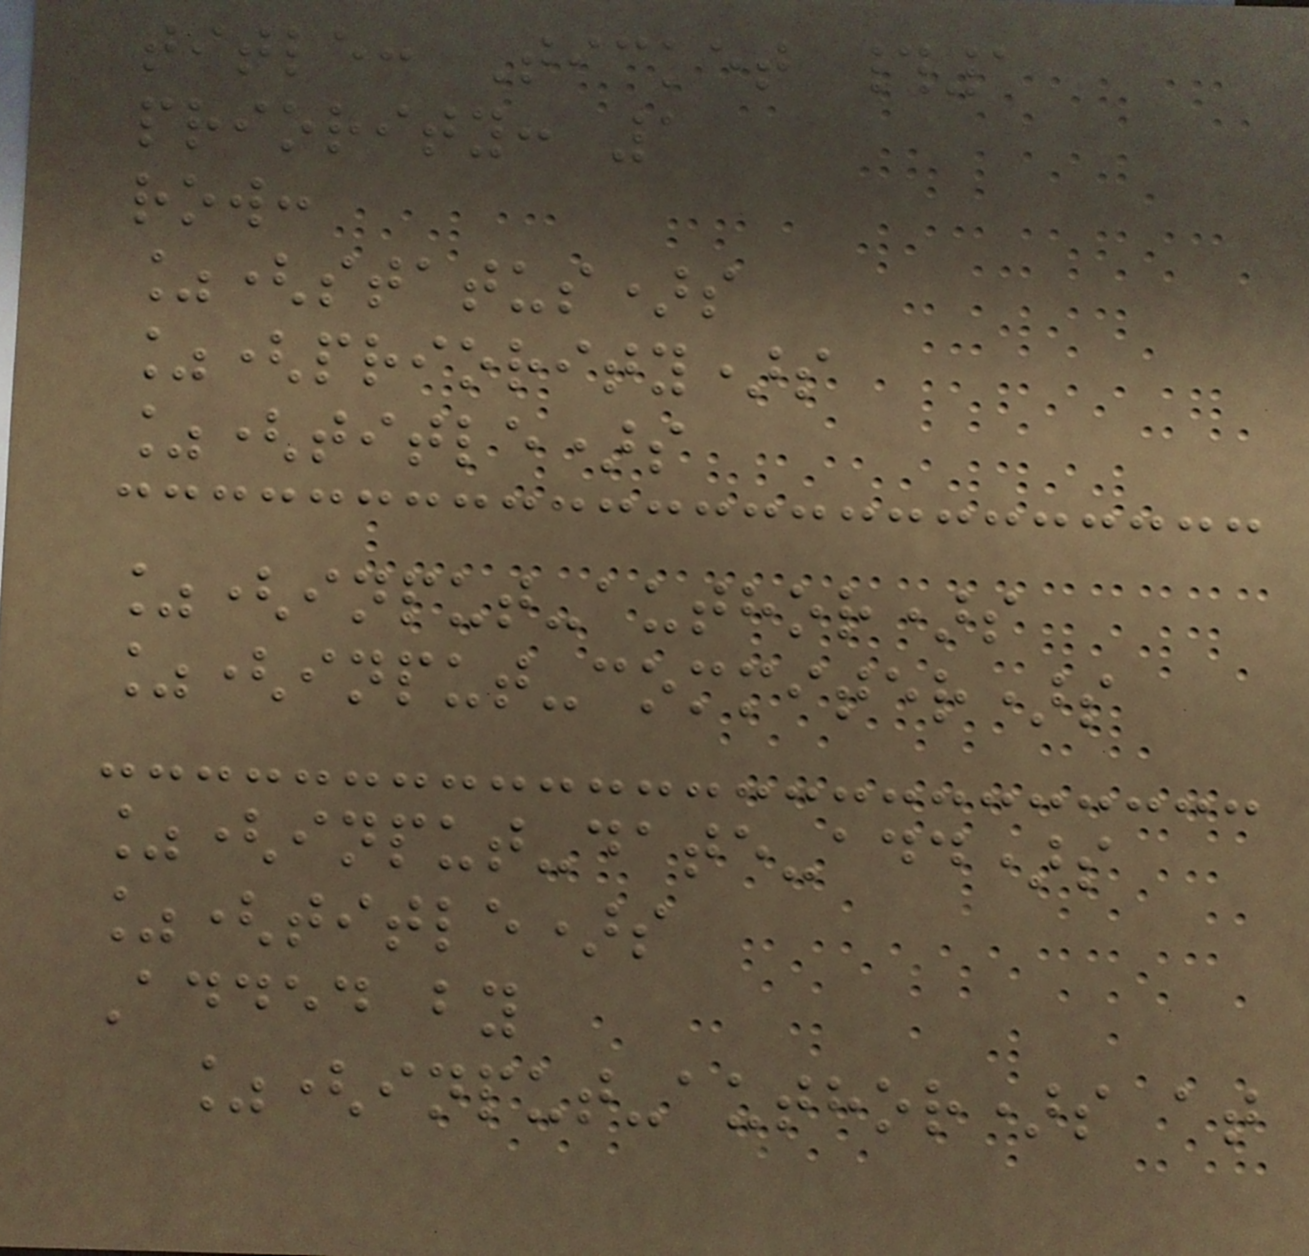title: Ticket #1
priority: 1
row:
%(status)s
%(priority)s
%(title)s
%(input-author)s
%(input-commiter)s
%(input-date-add)s
%(title)s
Added by
%(input-author)s at
